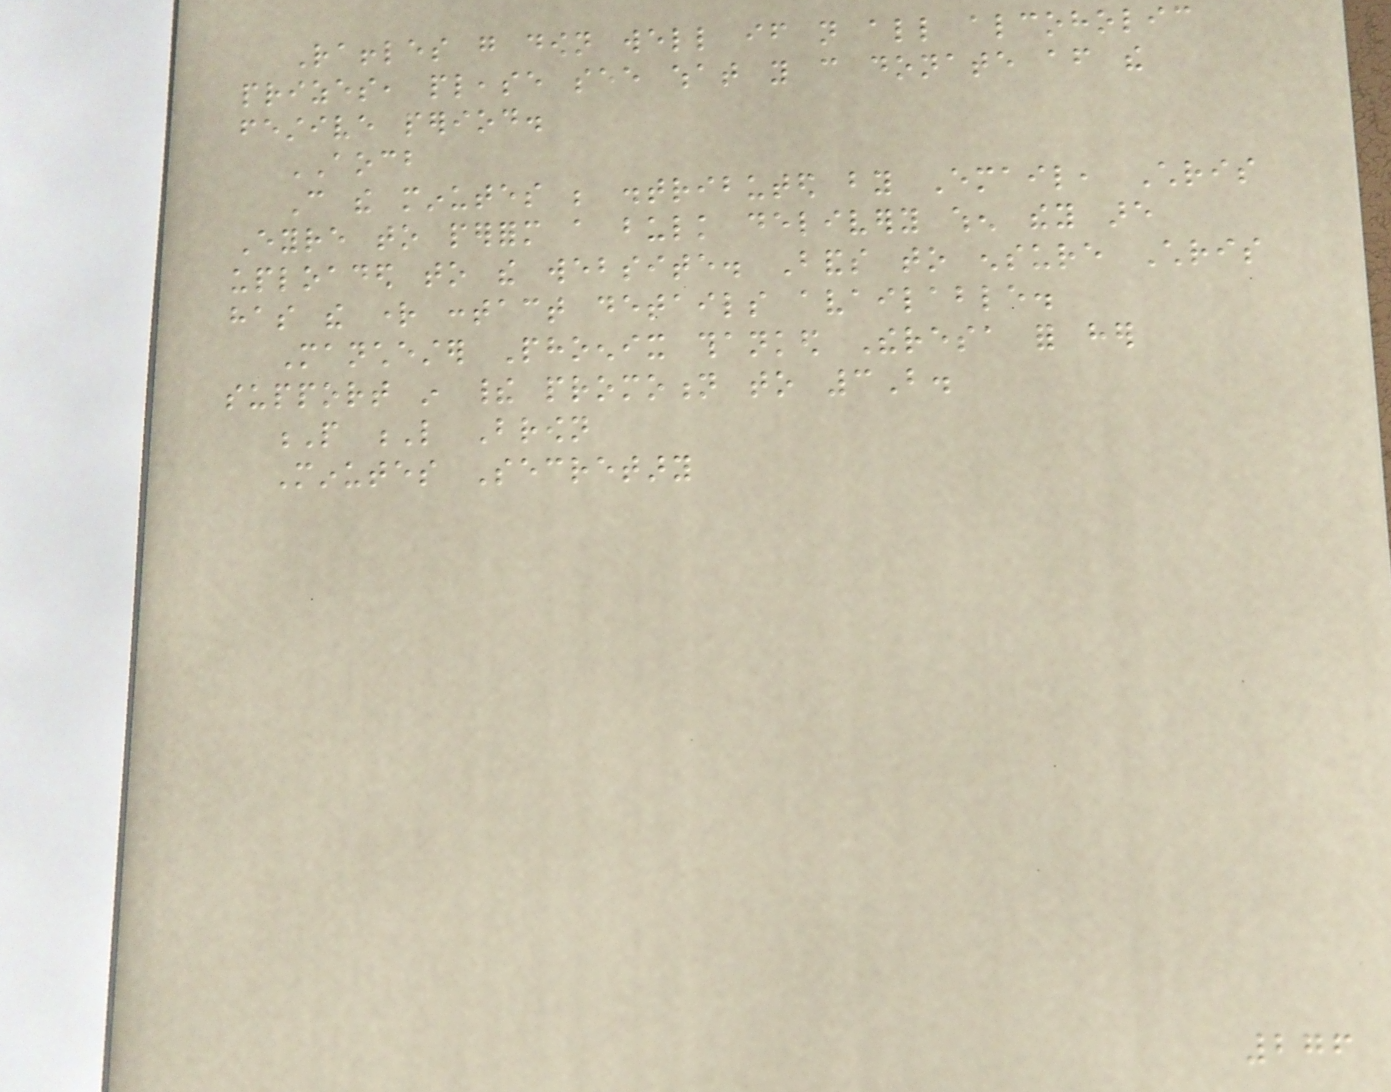Raffles go down well if not all alcoholic
prizes, please see what you can donate after the
festive period.
AOCB
Can the minutes be distributed by Email, Chris
Eyre to perform a bulk delivery when they are
uploaded to the website. Bands to ensure Chris
has the right contact details available.
Manchester Phoenix thanked Theresa for her
support in their promotion to 3B.
P L Brown
Minutes Secretary
276
